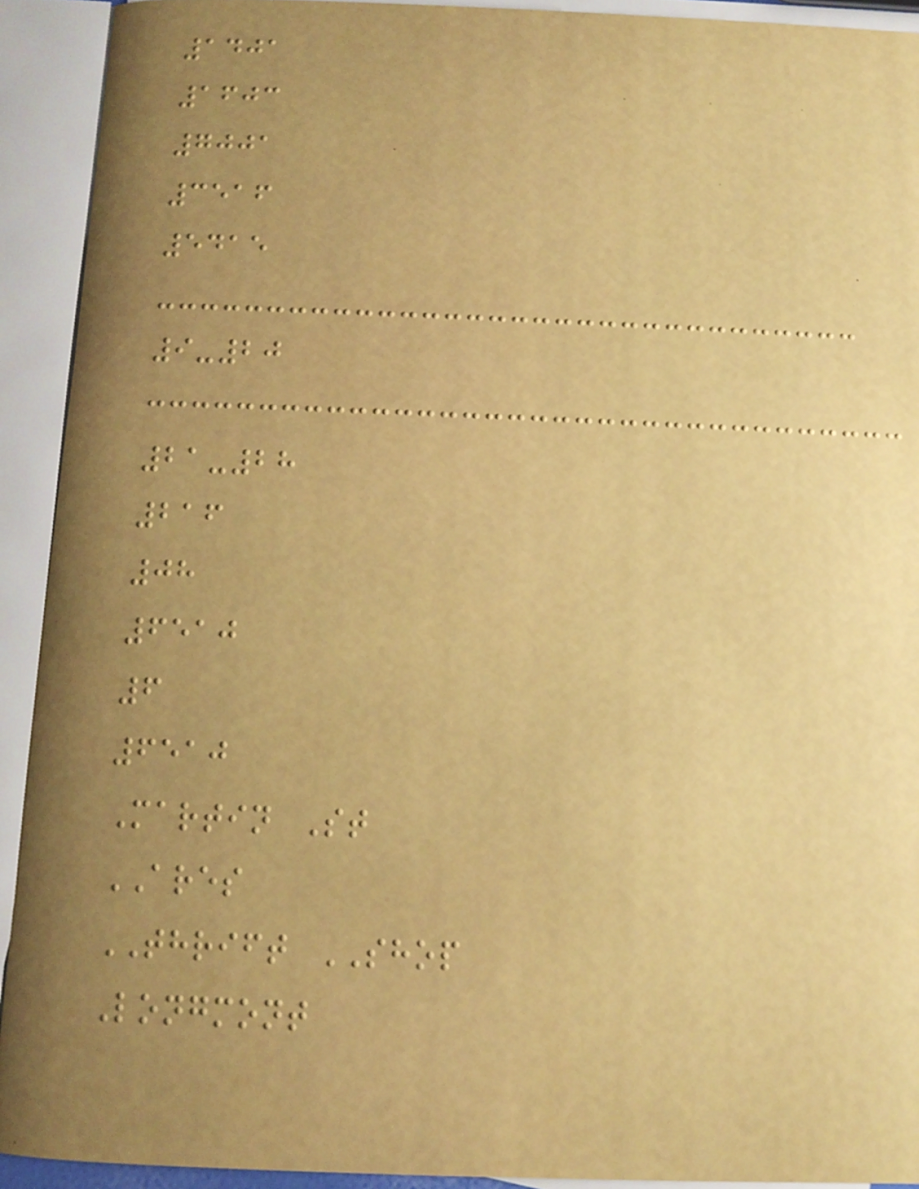1401
1603
7001
3516
5415
9-20
21-28
216
08
6510
6
6510
Martin St
ARES
THRIFT SHOP
Longmont
